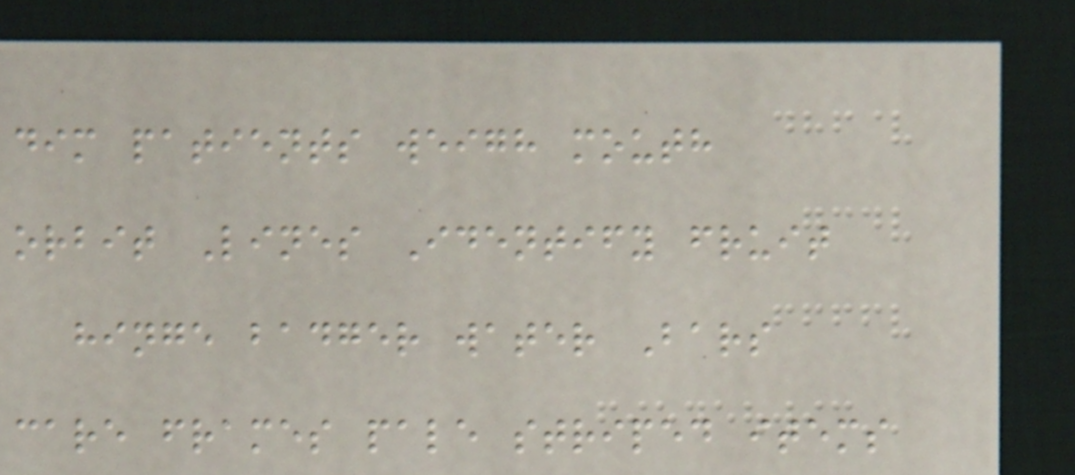dim patients weigh mouth
orbit Lines Identify fruit
hinge badger water Bars
care frames pale striped items
